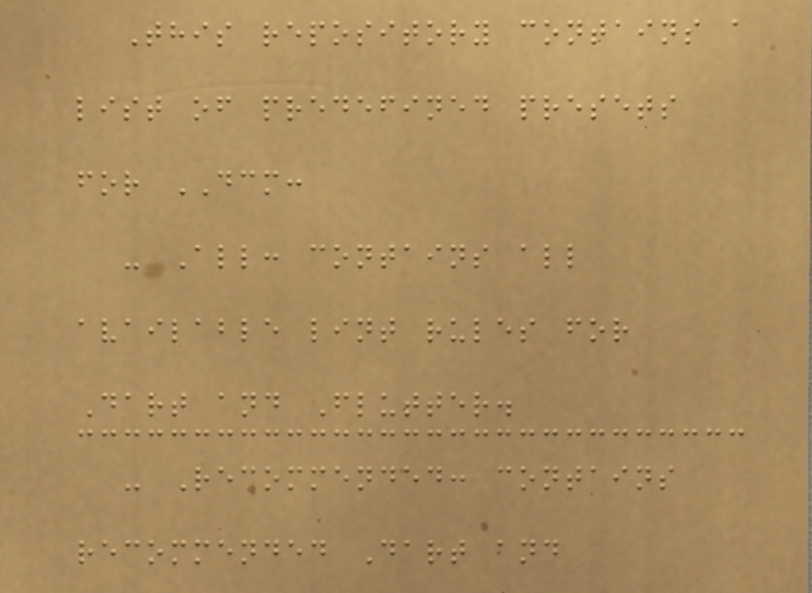This repository contains a
list of predefined presets
for DCM:
- All: contains all
available lint rules for
Dart and Flutter.
- Recommended: contains
recommended Dart and
